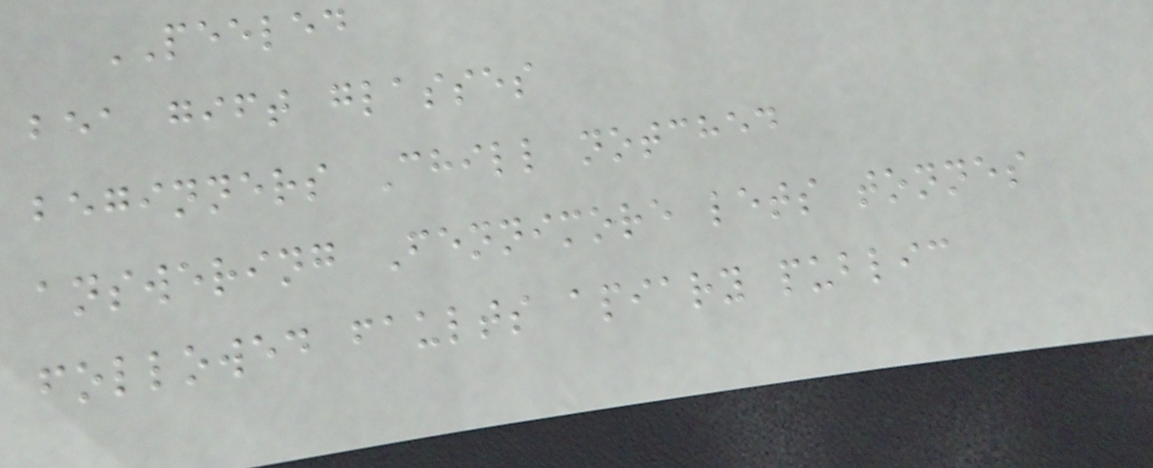PEELED
bea gift glasses
beginners Chill notched
answering Fennimore lets tonnes
followed faults apiary public
